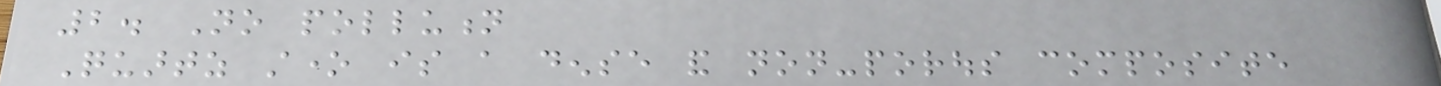2. No pollution
Quartz stone is a dense and non-porous composite
